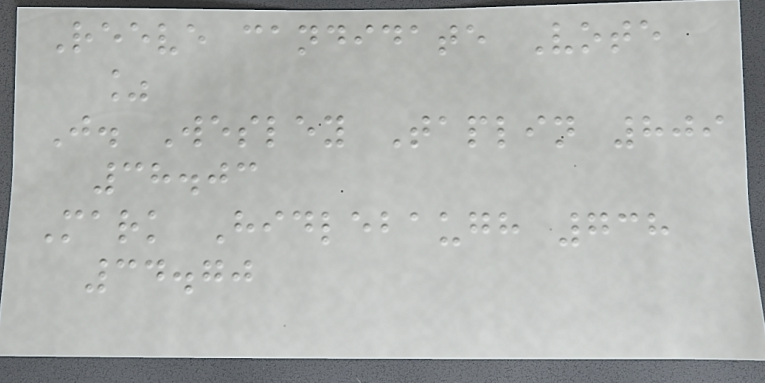Reeve candidate Vote
%
J. Wesley Taplin 809
38.03
Mark Hidlebaugh 738
34.70
